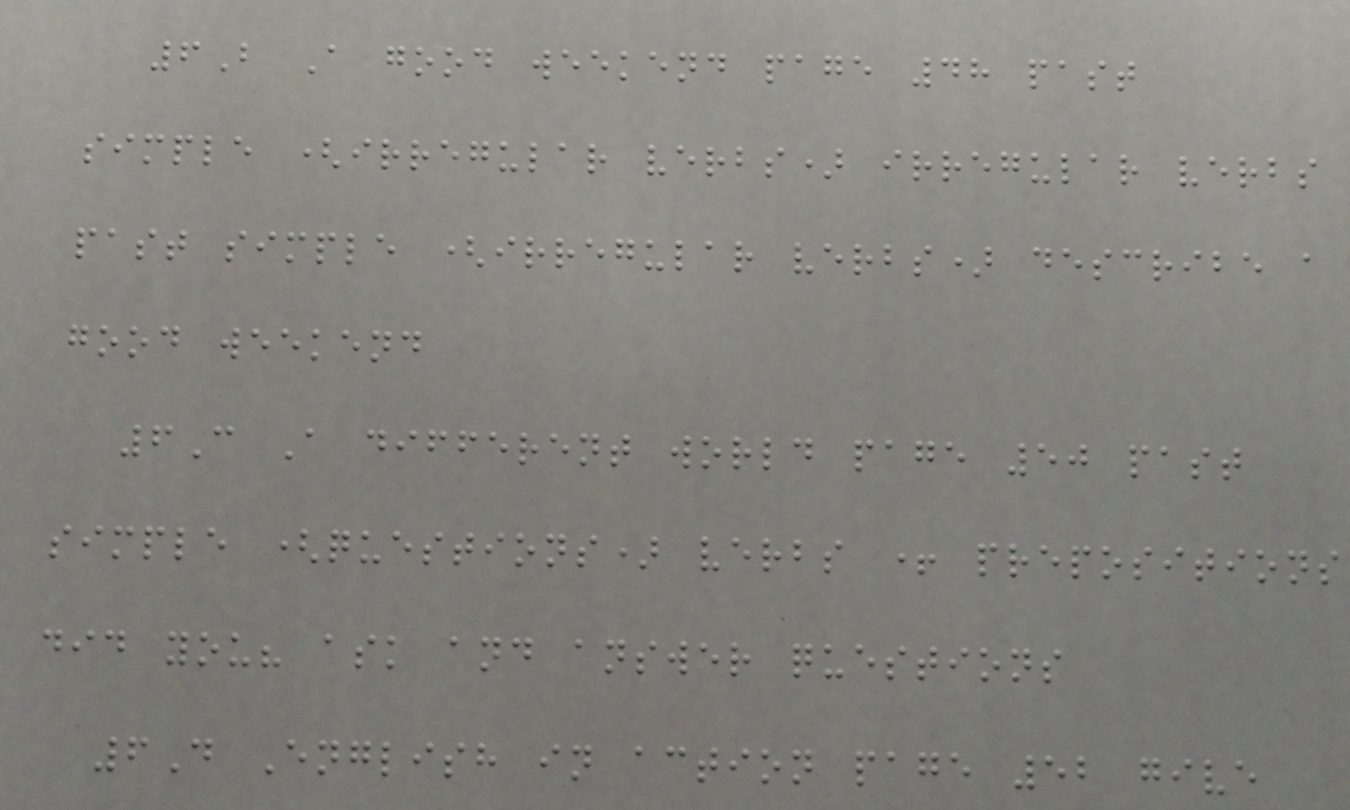6B A good weekend page 48 past
simple (irregular verbs) irregular verbs
past simple (irregular verbs) describe a
good weekend
6C A different world page 50 past
simple (questions) verbs + prepositions
did you? ask and answer questions
6D English in action page 52 give
